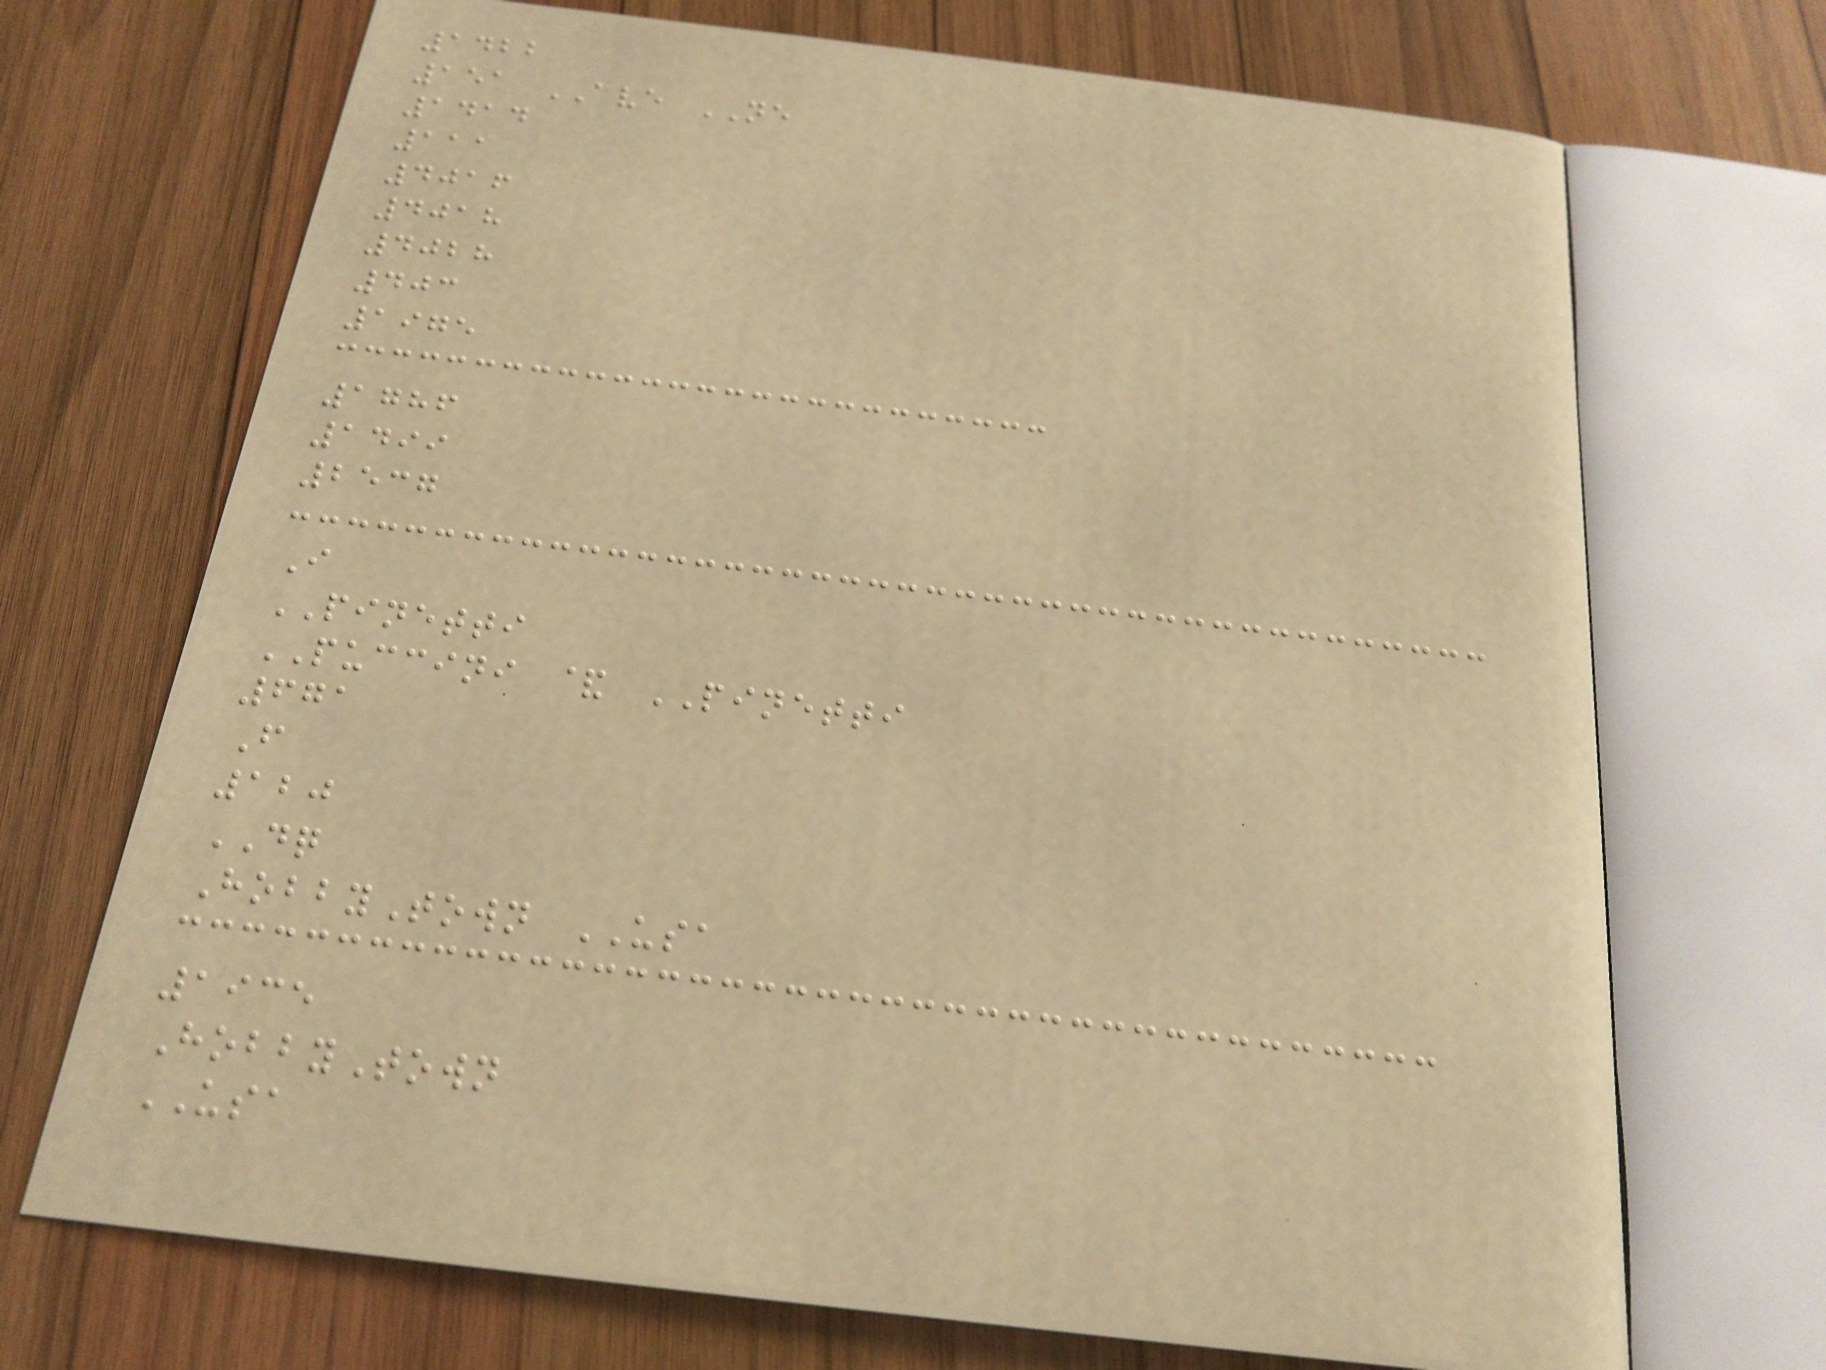1422
151 AVE NE
1414
111
4016
4018
4028
403
1975
1786
1499
2537
I
PINETTI
PUCCINI & PINETTI
671
F
120
DQ
HobbyTown USA
1935
HobbyTown
USA
